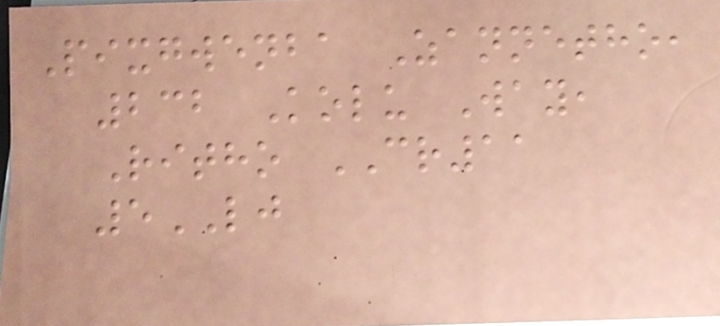Pixgwenba Zannetho,
232 Kolu Way,
Ritho CR11
5LJ
